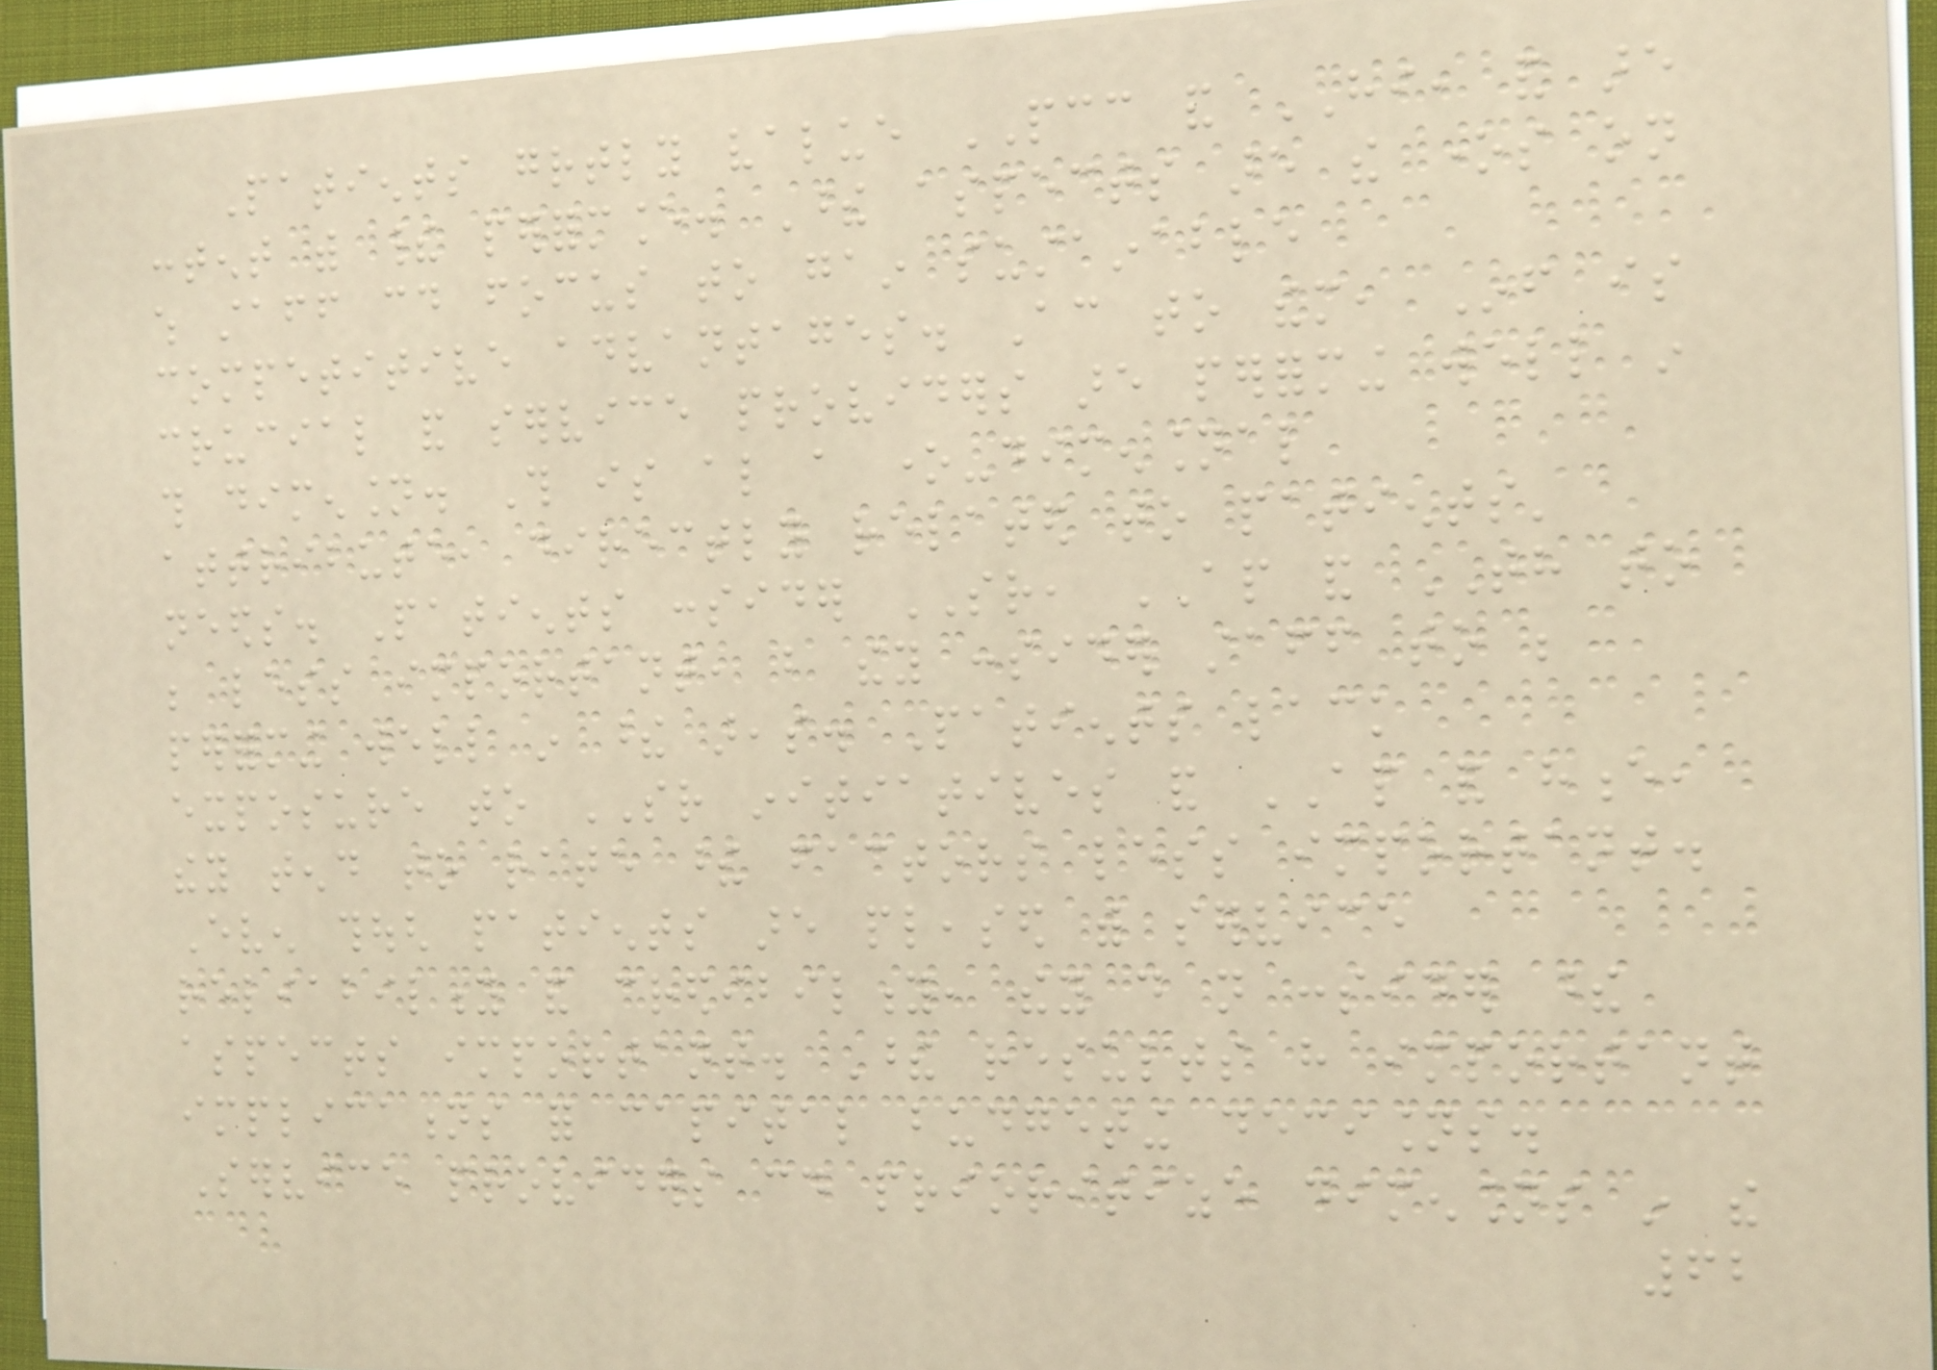Patients greatly value PCC and HI, and are
content with their performance. These aspects are the ones on
which staff could focus to gain sustainable
competitive advantages. According to them, Inf is
crucial and service providers are performing well in
this dimension. This is also a one-dimensional
attribute, directly related to patients'
needs. Patients consider SR, AP and TH to
be less important, but they consider staff to be
performing well in these areas. Patients lack
exposure to SR initiatives and AP and hence,
they tend to rate these factors less important.
Even though patients are pleased with service
reliability and credibility, they do not consider these
aspects important. These results have important
implications for capital budgeting decisions.
Service providers could prioritize dimensions in the
62
